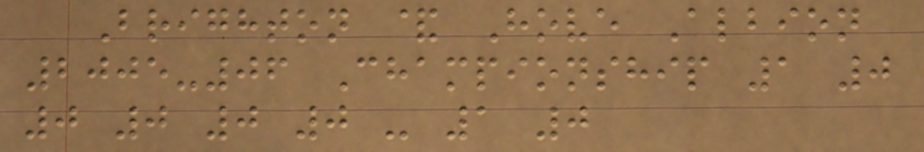Brighton & Hove Albion
2005-06 Championship 1 0
0 0 0 0 - 1 0
